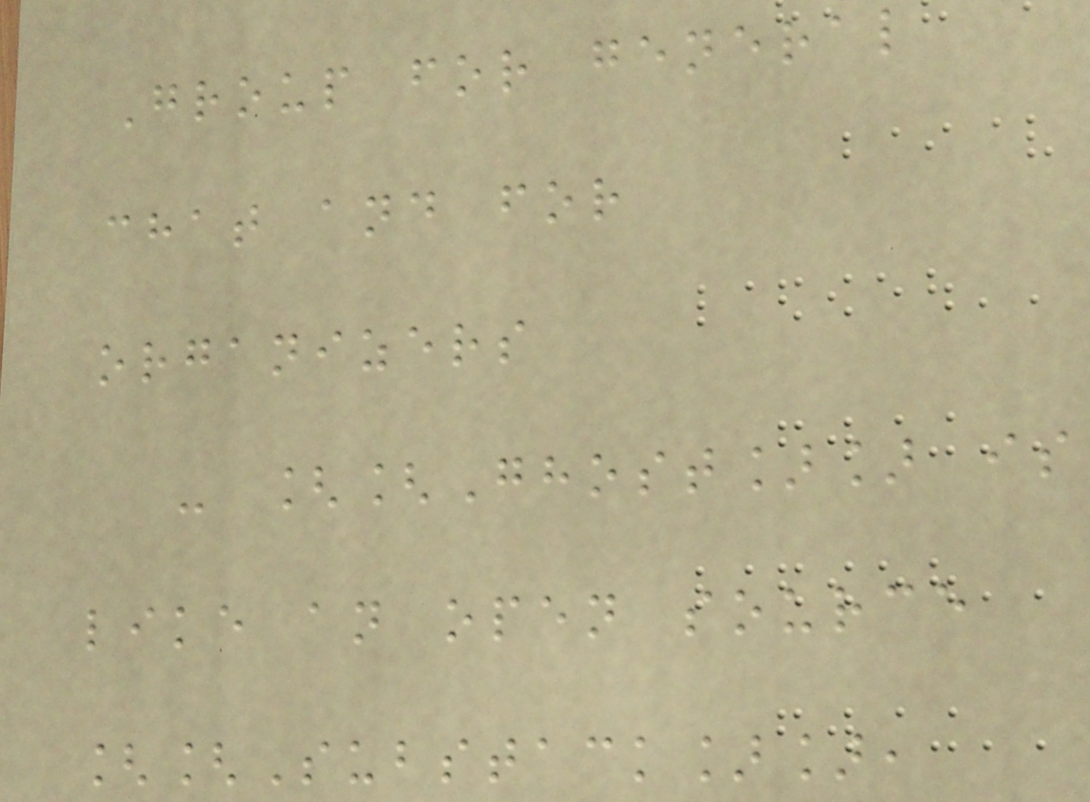Group for general
chat and for
organizers
- [[Ghost]] is
like an open source
[[Substack]],
